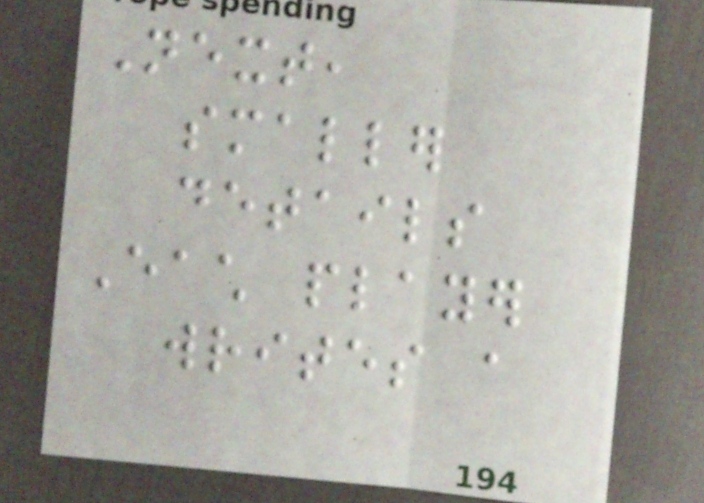Next,
smaller
details
Each player
writes a
